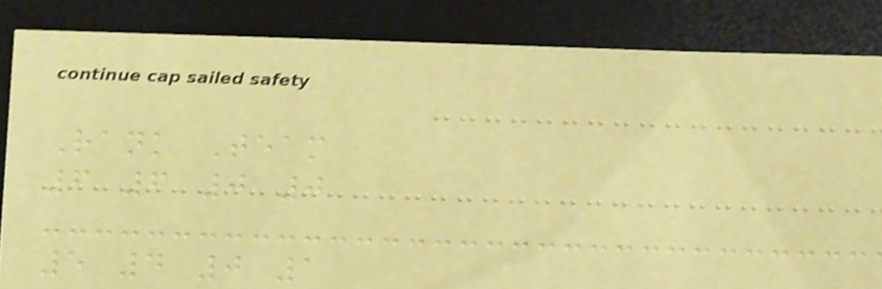Rank Team
6 6 0 0
5 4 0 1
